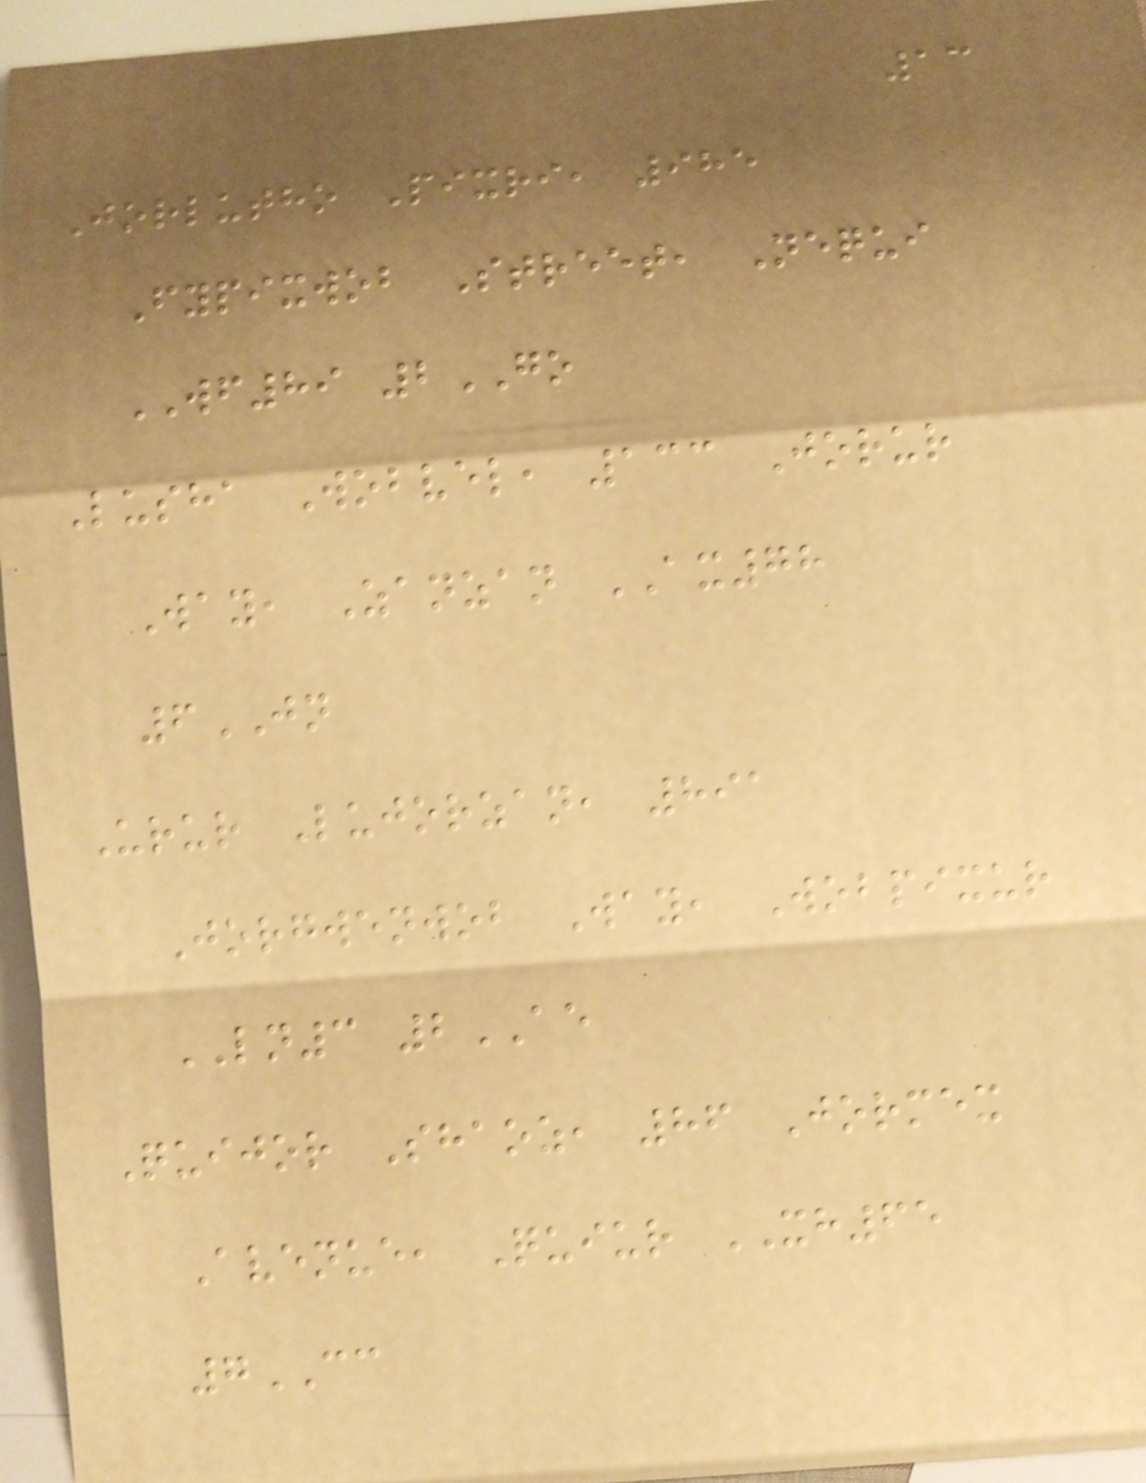13
Jorlutho Pixri, 985
Fypixwob Street, Nequi
WF89 2GO
Lusha Wobvel, 133 Jorur
Way, Zanzan AX78
6JN
Urur Lujorzan, 891
Jorgwenwob Way, Wobpixur
LN3 2AE
Quijor Shaoz, 86 Jormex
Avenue, Quiur XH65
7CC
